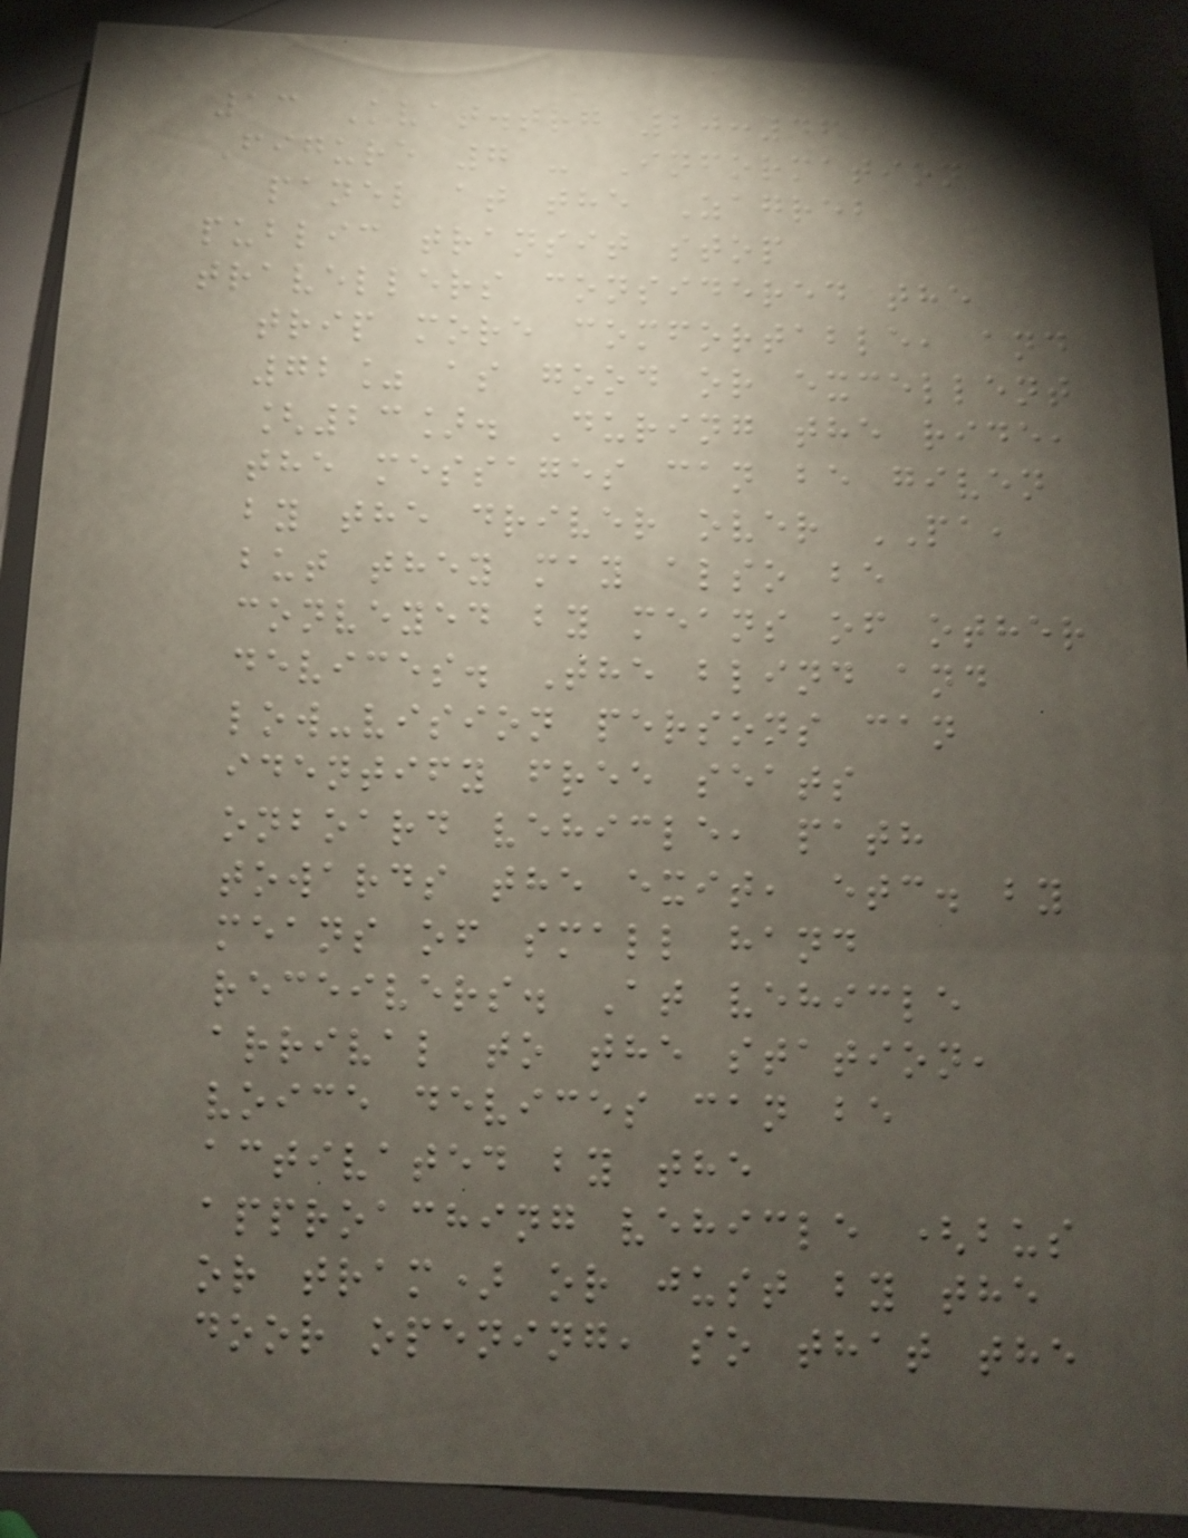13 Kvat.trg 20:46
Figure 7 - Information
panel at the Zagreb
public transit stop
travellers considered the
trip more comfortable, and
72% as good or excellent
[23]. During the ride,
the messages can be given
by the driver over PA,
but they may also be
conveyed by means of other
devices. The blind and
low-vision persons can
identify free seats
onboard vehicle, path
towards the exit, etc. by
means of small hand
receivers. At vehicle
arrival to the station,
voice devices can be
activated by the
approaching vehicle (bus
or tram) or just by the
door opening, so that the
